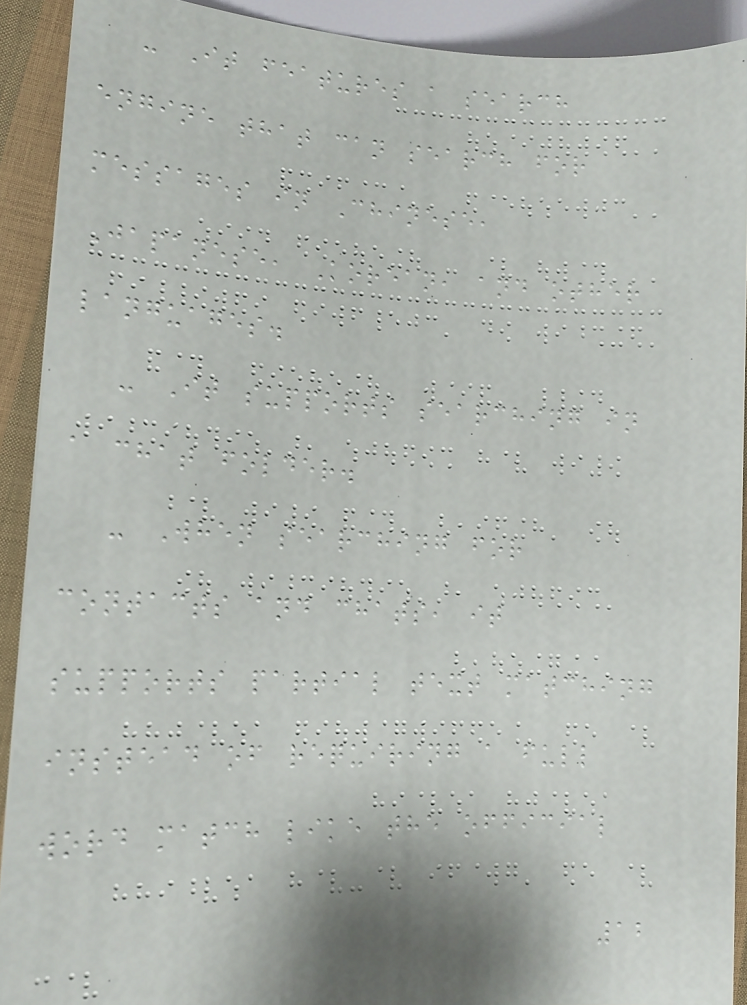- It features a search
engine that can search for
messages in Chinese,
Japanese, Korean, and other
languages.
- It supports searching in
a chat folder.
- When searching for
contacts and chats, it
supports partial text matching
instead of requiring a full
word match like the official
12
